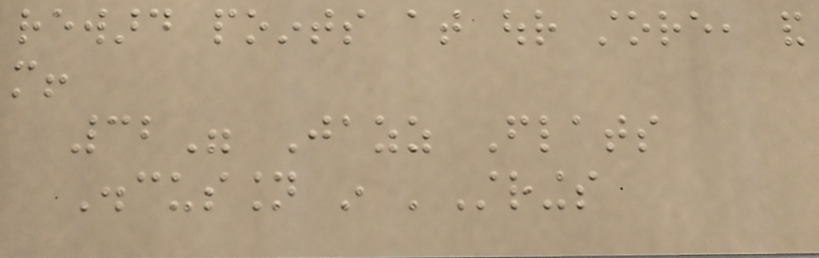reward points at our store, and
more!
32" Jazz Flats
Discussion in 'Strings
